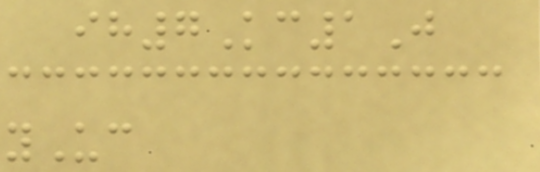ih7Kc1J
yUc
